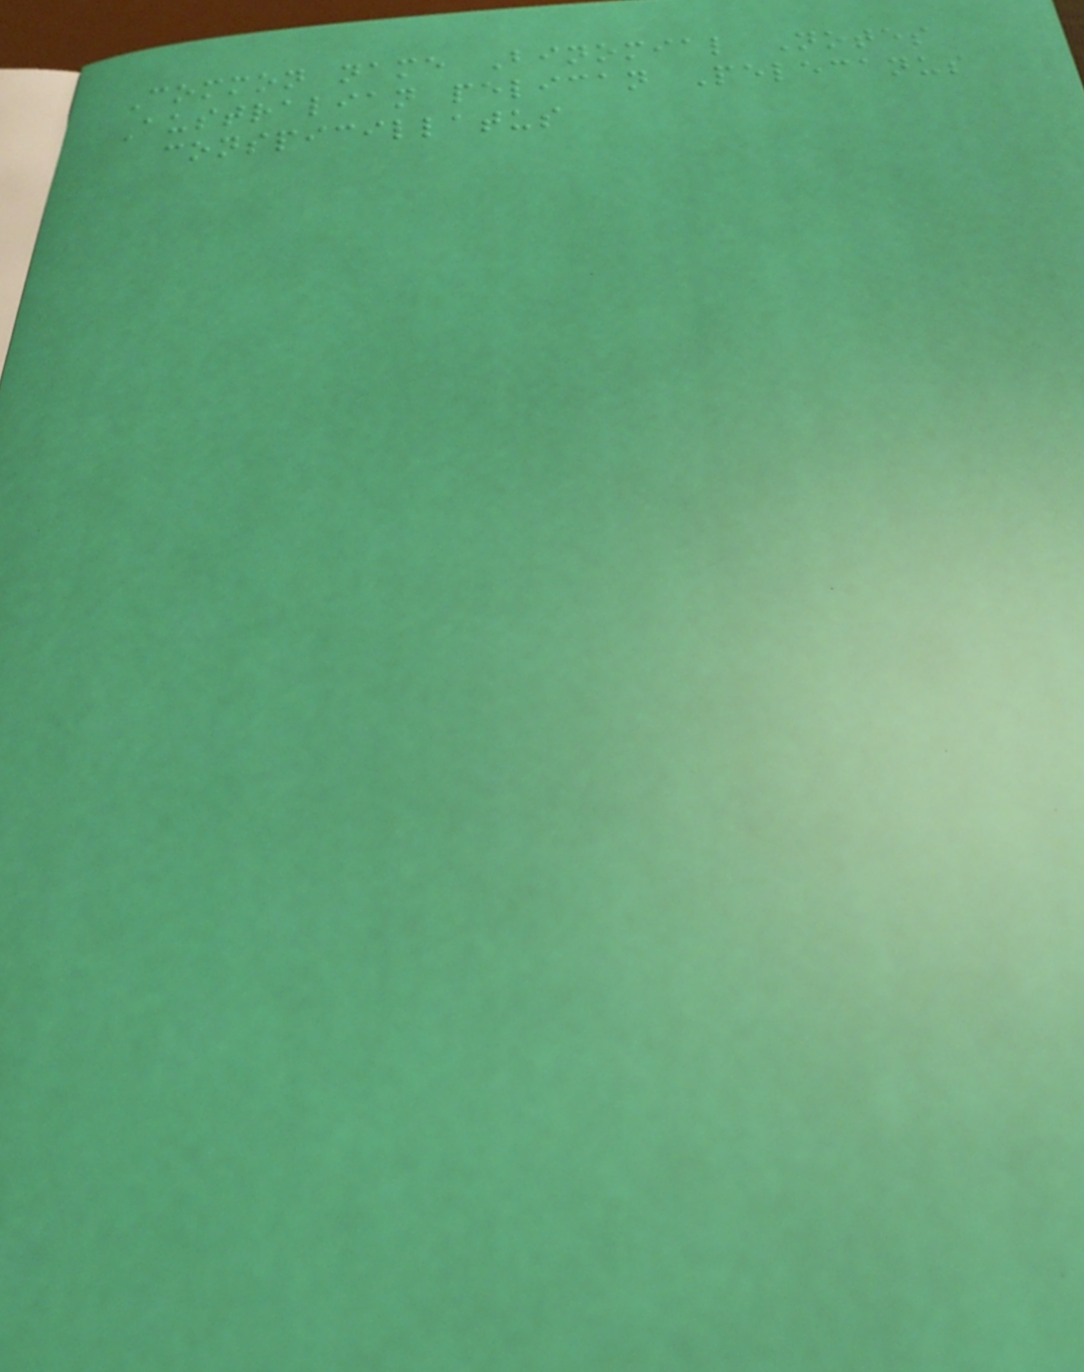Common name Binomial Notes
Australian pelican Pelecanus
conspicillatus
